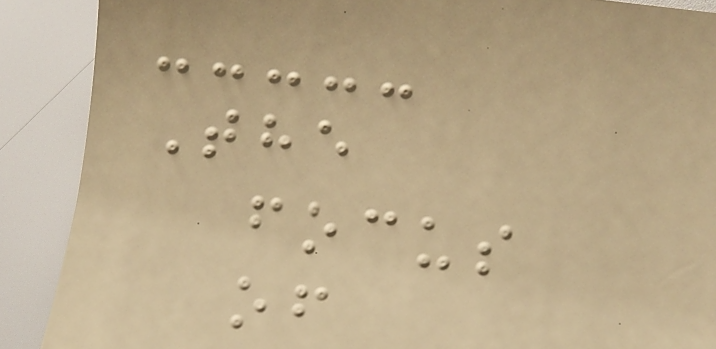The
focus
of
